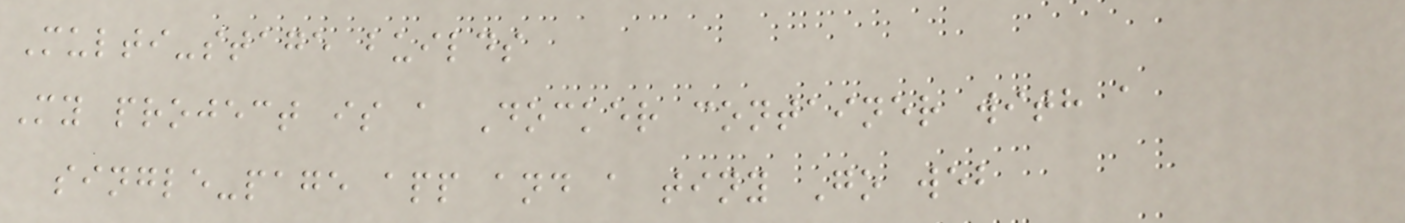Multi-stage builds
My project is a Docker container with a
single-page app and a tiny Go web
